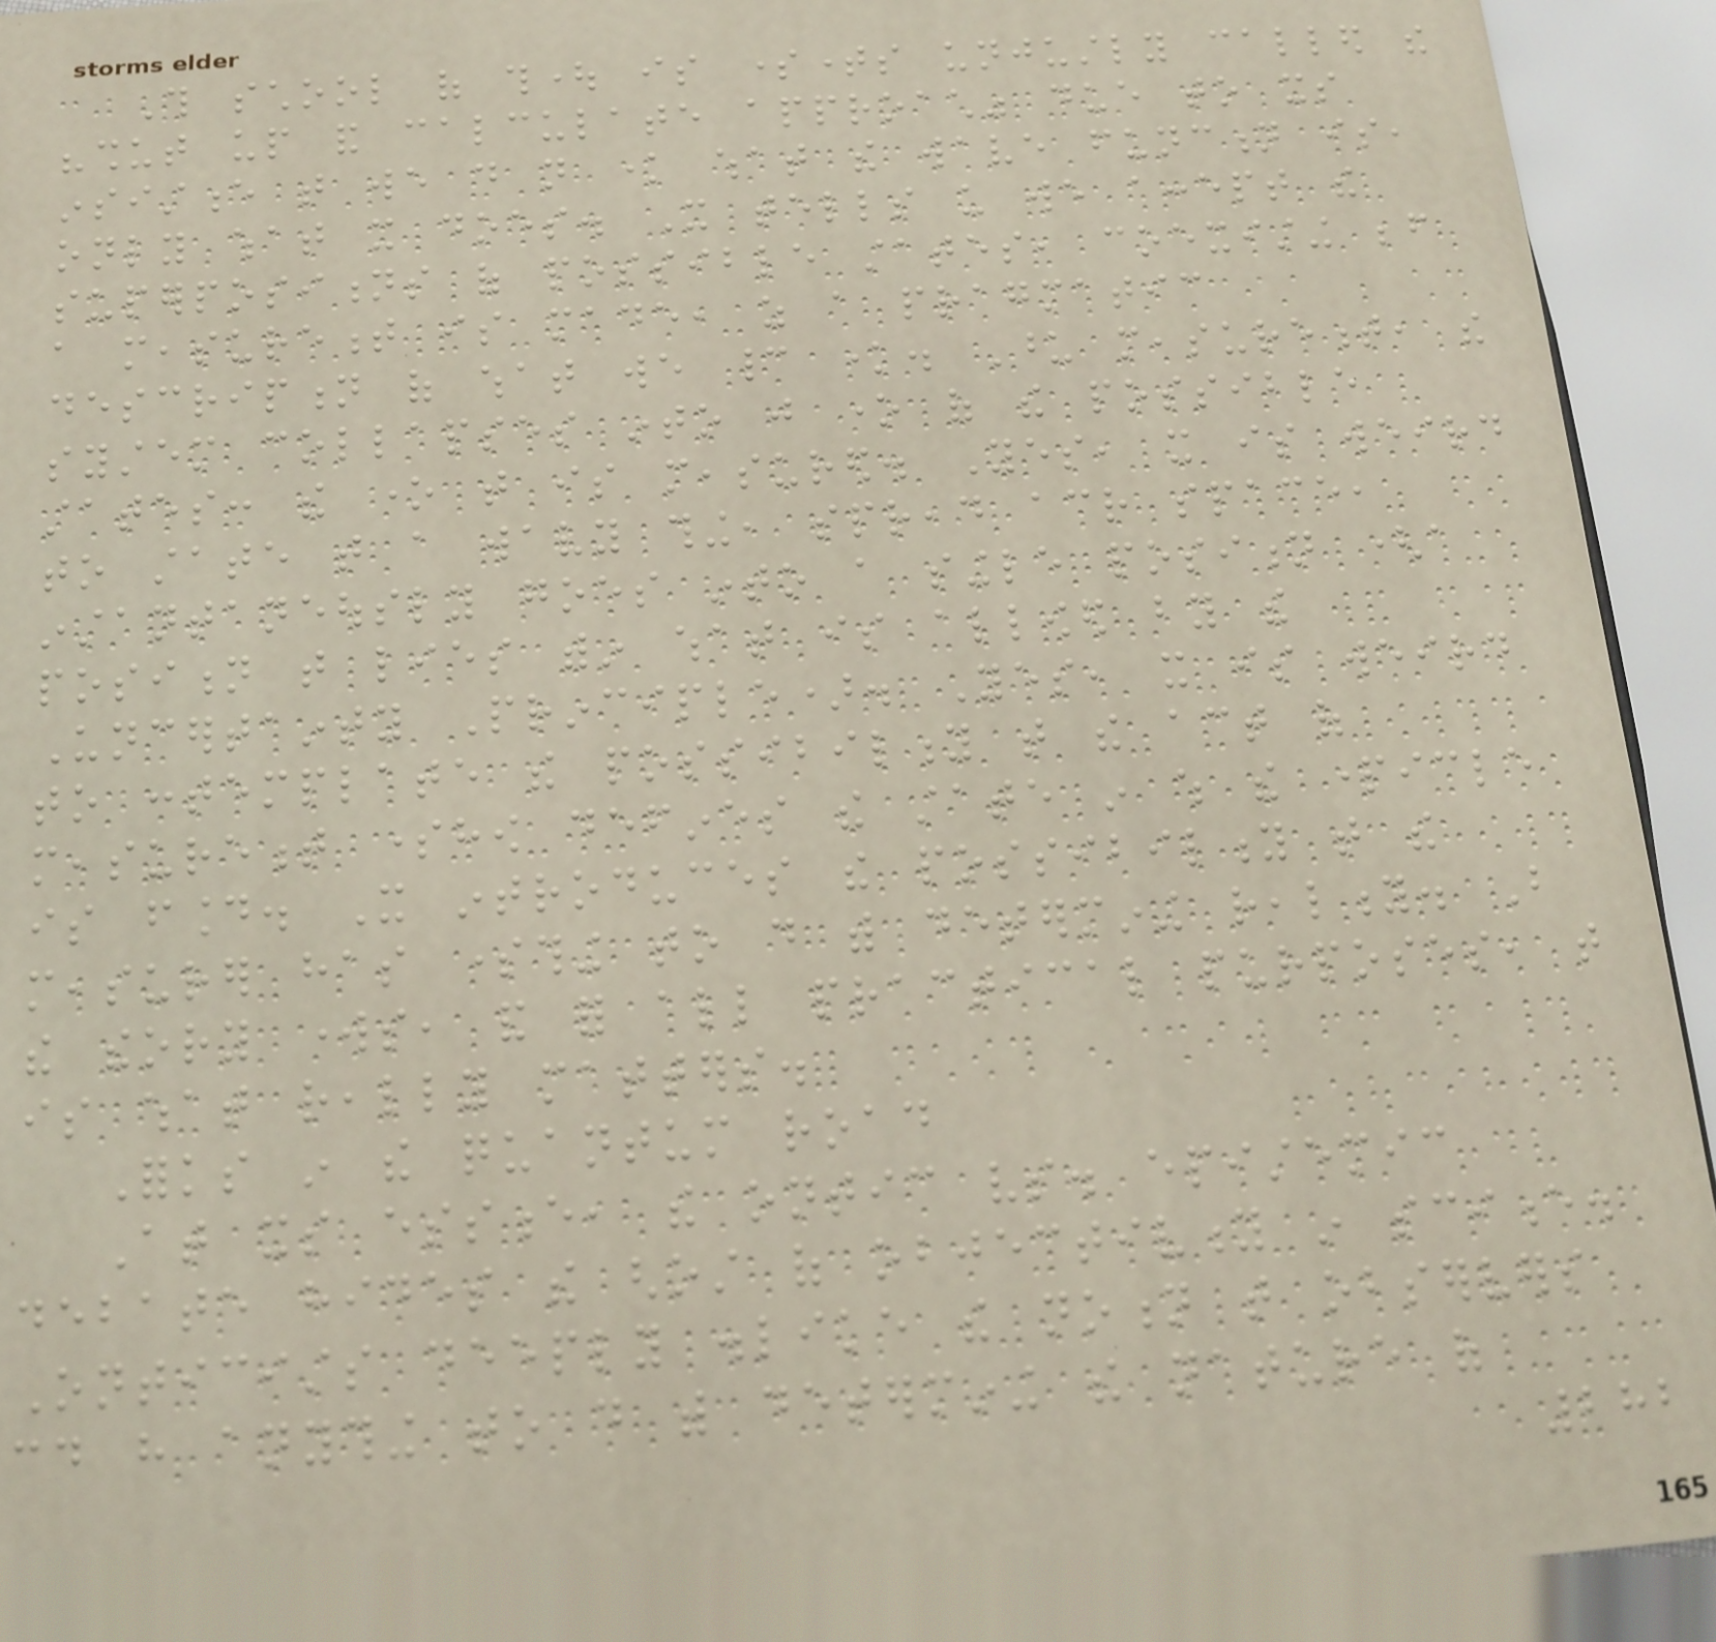This school of thought is sometimes unjustly called the
"shut up and calculate approach" due to its
insistence that we do not know what the wave function is,
only what it does. It tells us we accept the
superpositions of possible states, coexisting before
a measurement is made, as a pragmatic
description of what we cannot know. Upon measurement, the
system collapses into just one of the possible
states: the one that is measured. Yes, it is weird
to state that a wavy thing, spread across space,
instantaneously goes into a single position (a
position that lies within what is allowed by the
Uncertainty Principle). Yes, it is weird
to contemplate the possibility that the act of
measurement somehow defines the state in which the particle
is found. It introduces the possibility that the
measurer has something to do with determining reality. But
the theory works, and for all practical purposes, that
is what really matters.
Forks in the quantum road
At its essence, the ontic vs. epistemic
debate hides the ghost of objectivity in science.
Onticists deeply dislike the notion that observers
could have anything to do with determining the nature of
282
